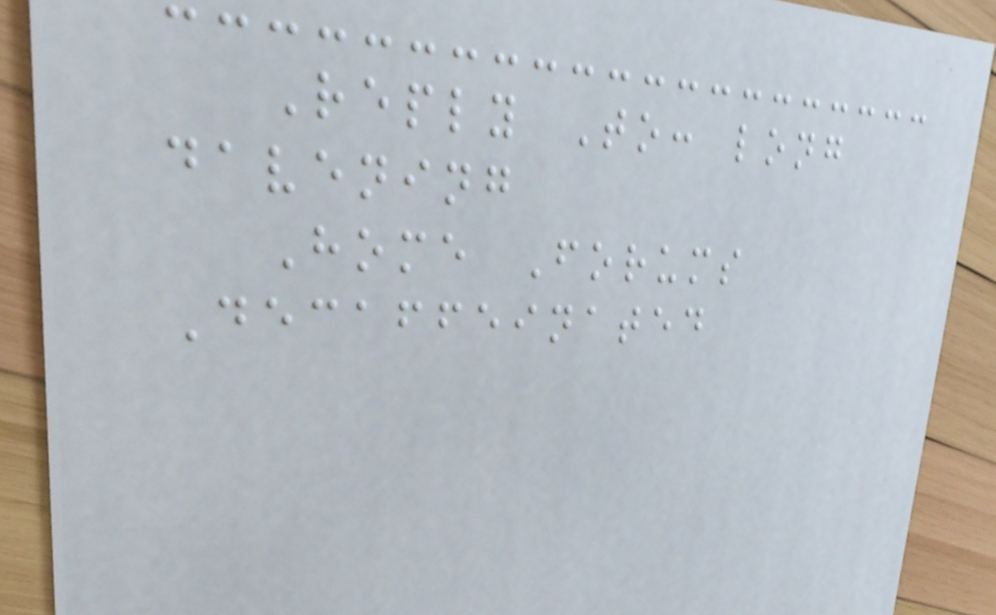Reply To: long
davening
Home Forums
Decaffeinated
